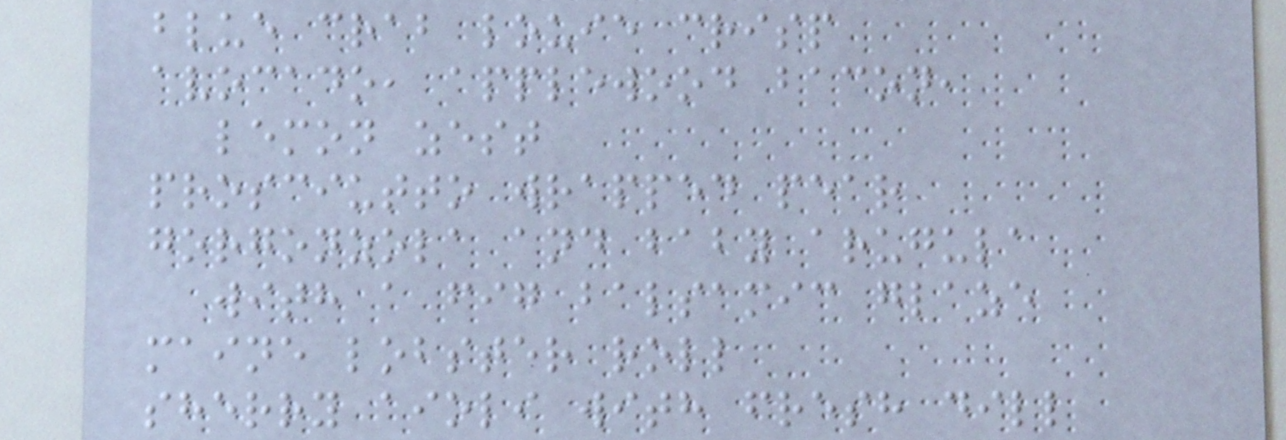blue crab louie crisp
avocado, applewood bacon,
lemon zest
prosciutto wrapped pear
gorgonzola and baby arugula
with a fig balsamic glaze
maine lobster roll
sherry aioli with fresh dill
